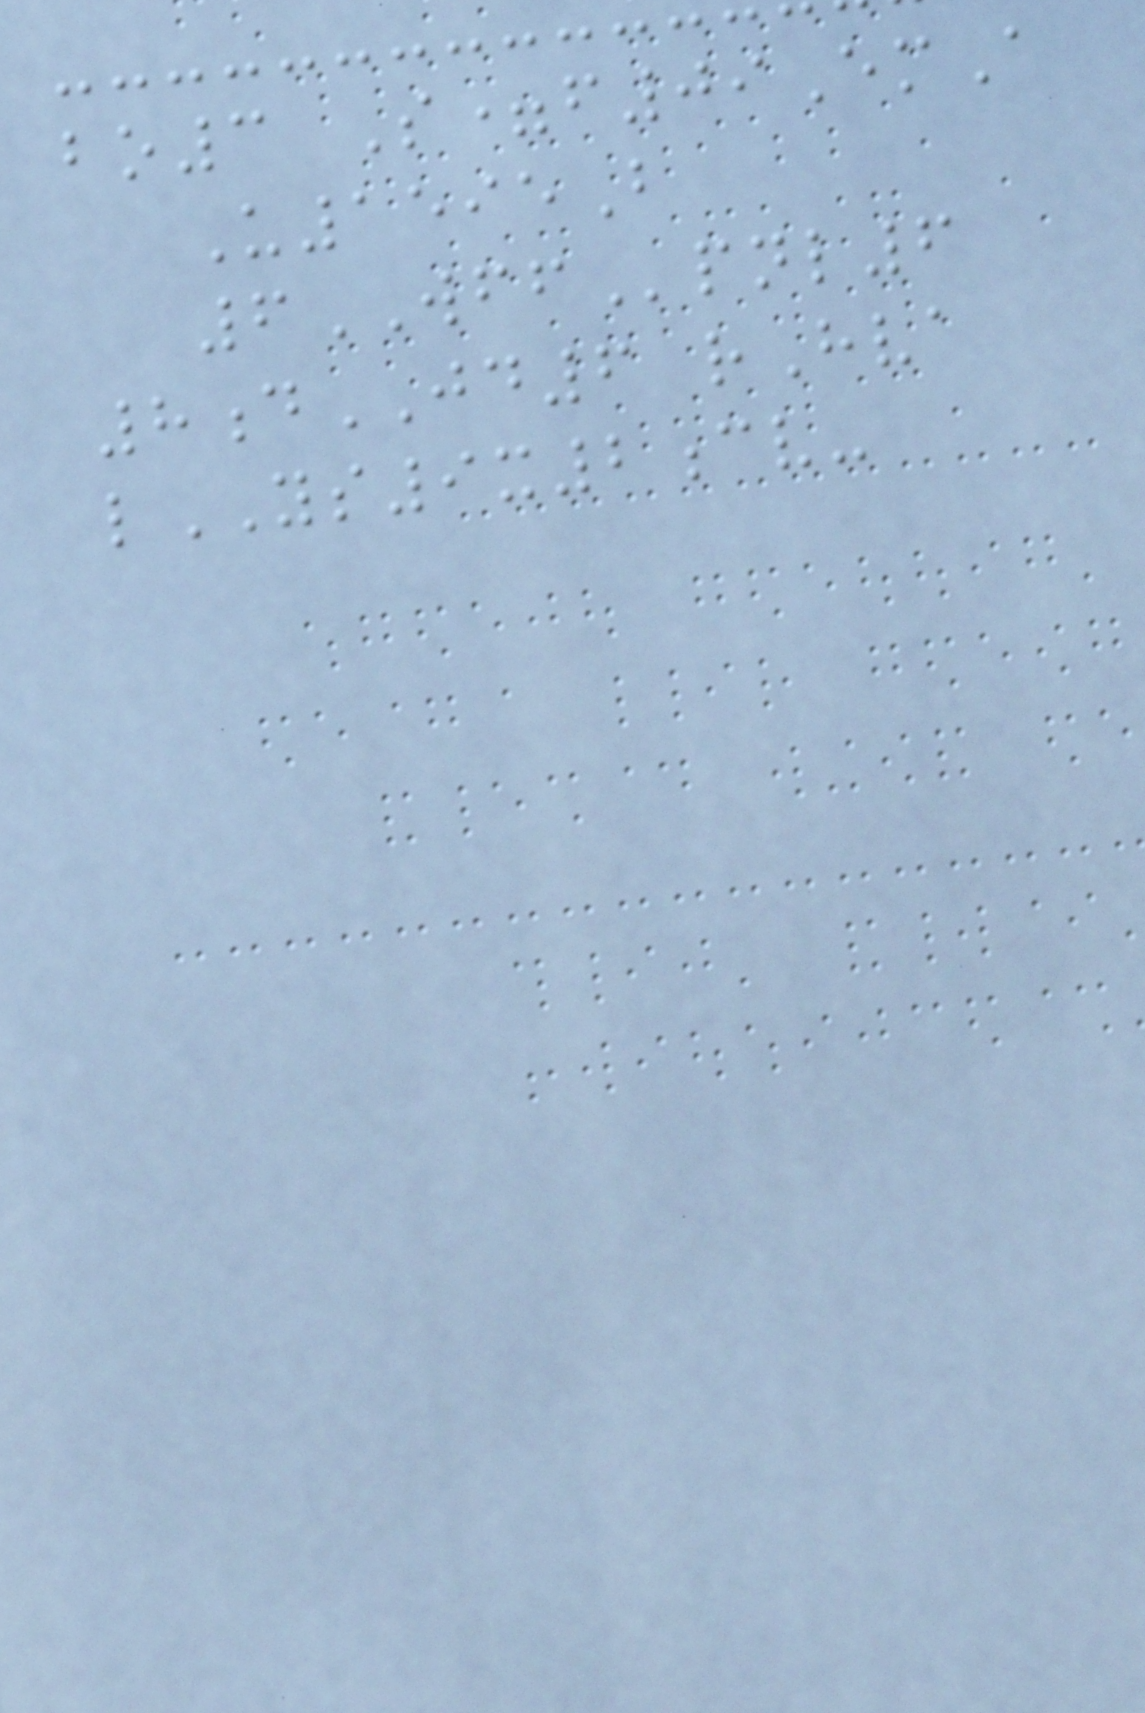bo3 S=f09EmA
U1595B
6WFFpnl6
8dJD6 rHva
lYS9x2cv-
